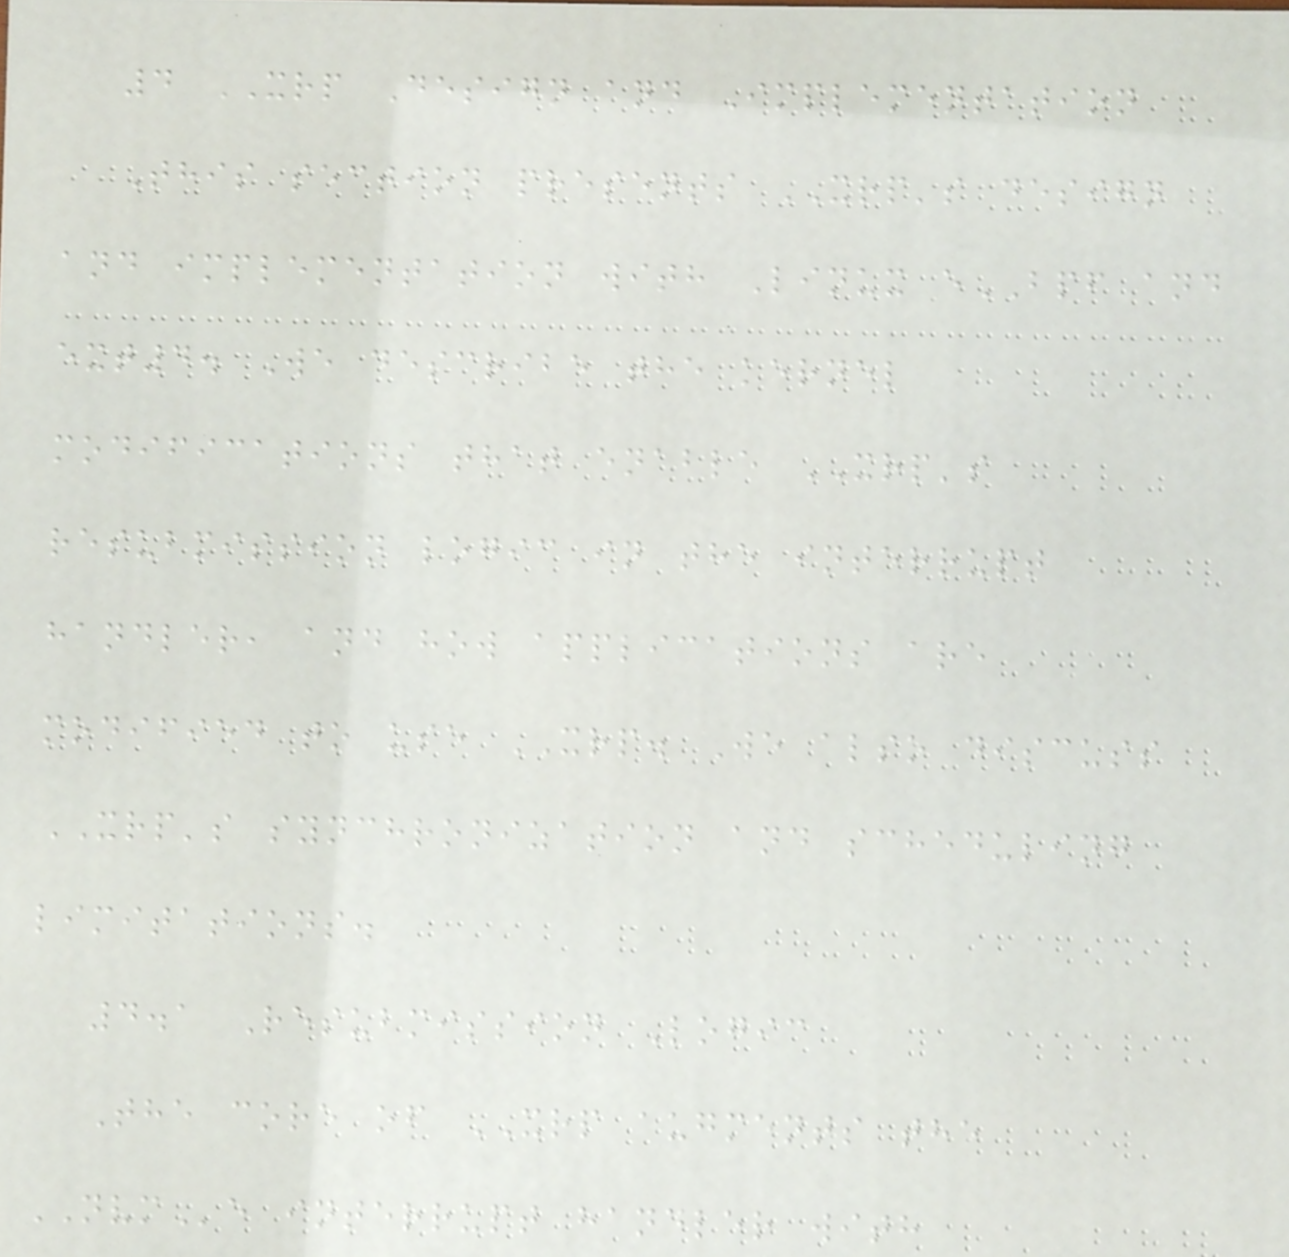4 XRP Design and Implementation
This section presents XRP's design
and implementation with Linux eBPF and
ext4. We describe the kernel
modifications that enable XRP's
resubmission logic in the interrupt
handler, and how applications are
modified to use XRP. We also discuss
XRP's synchronization and scheduling
limitations.
4.1 Resubmission Logic
The core of XRP augments the
NVMe interrupt handler with
